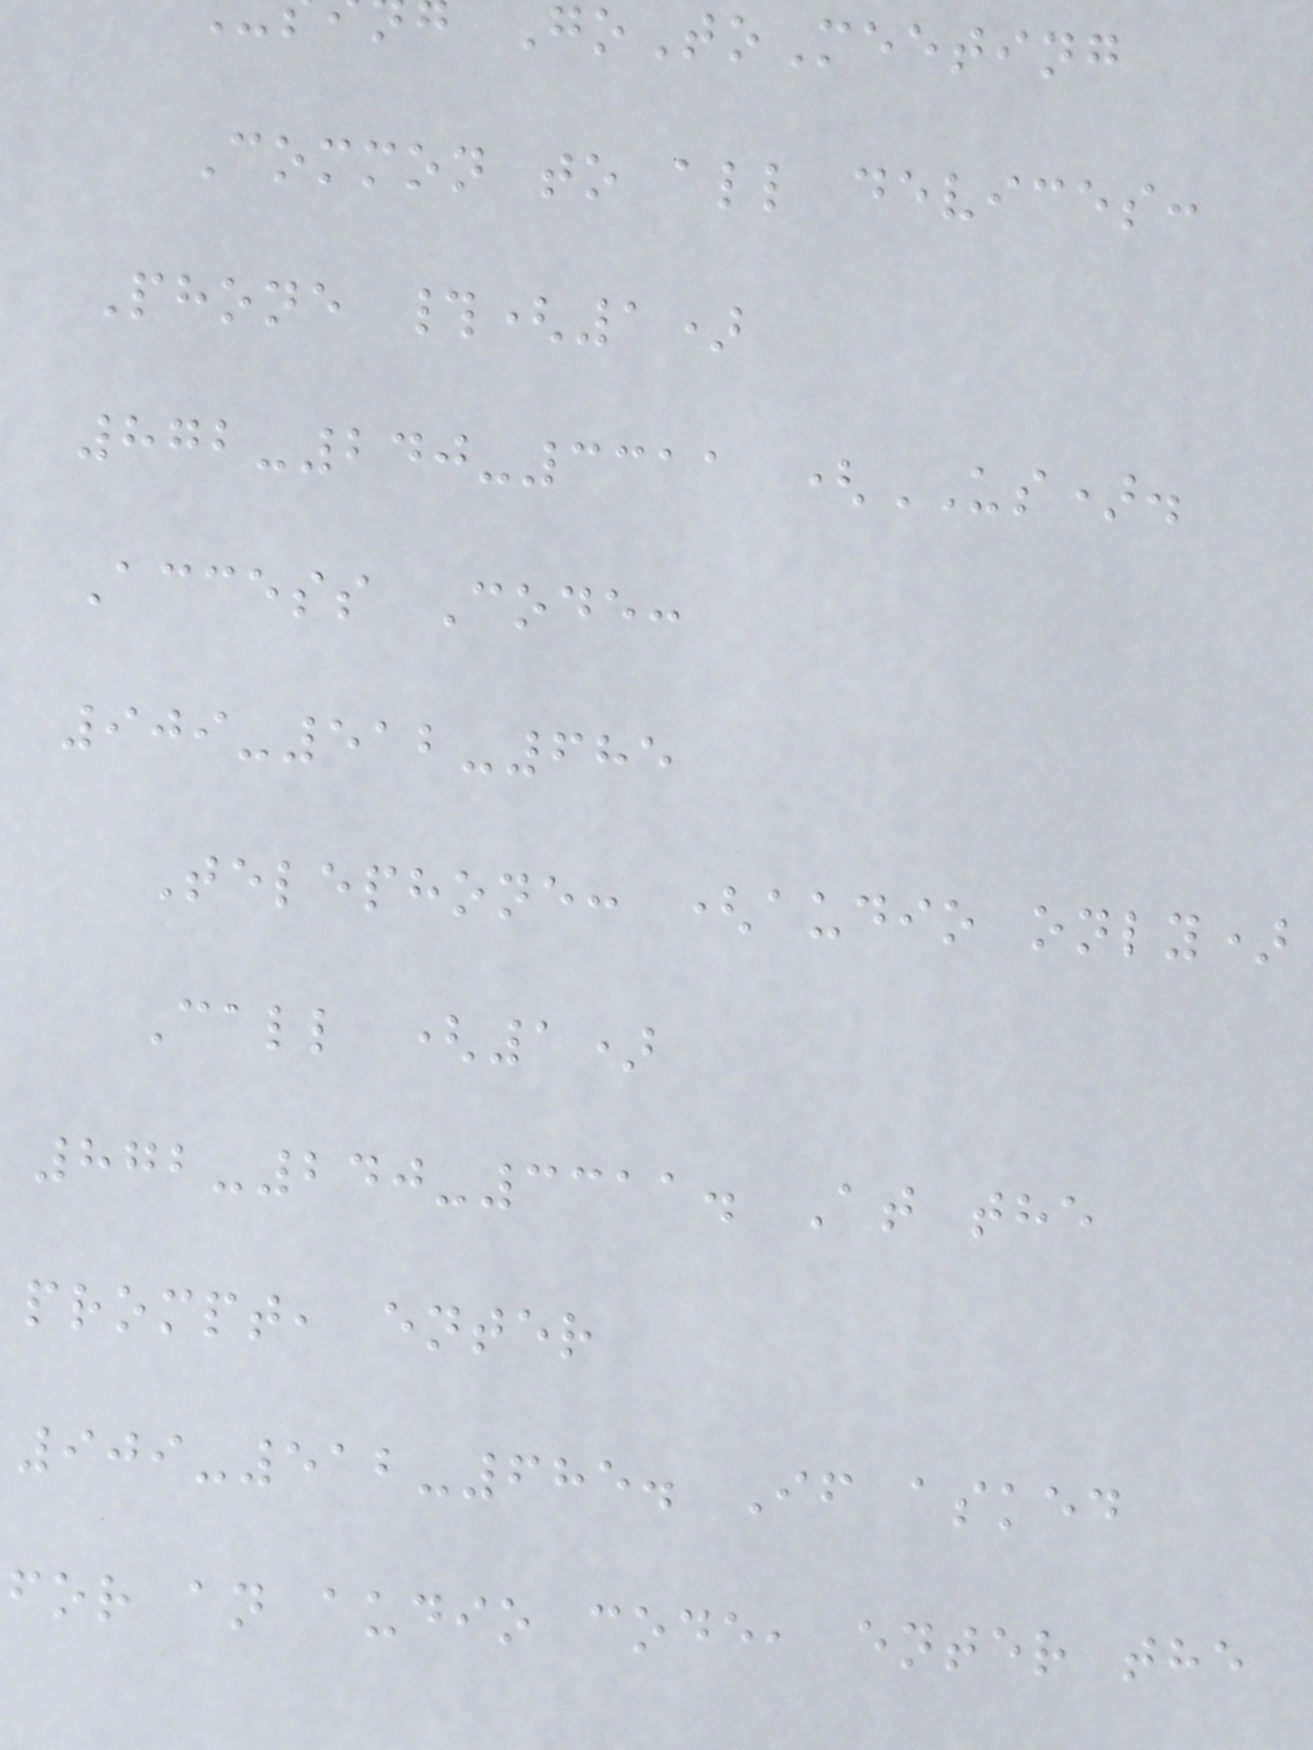GoToMeeting
Common to all devices:
Phone #(1)
872-240-3311 (US).
Access Code:
909-512-685
Telephone: (audio only)
Call (1)
872-240-3311. At the
prompt, enter
909-512-685. If asked
for an audio code, enter the
